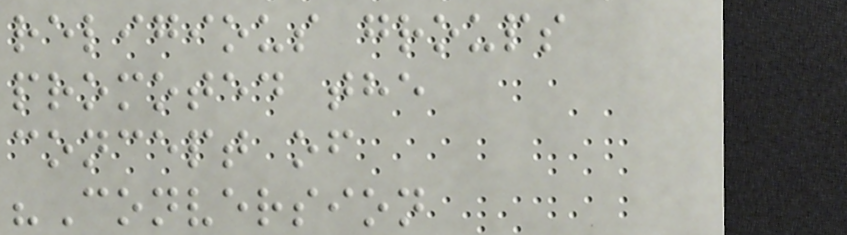religious groups
promoted the
concept of
"Conversion
